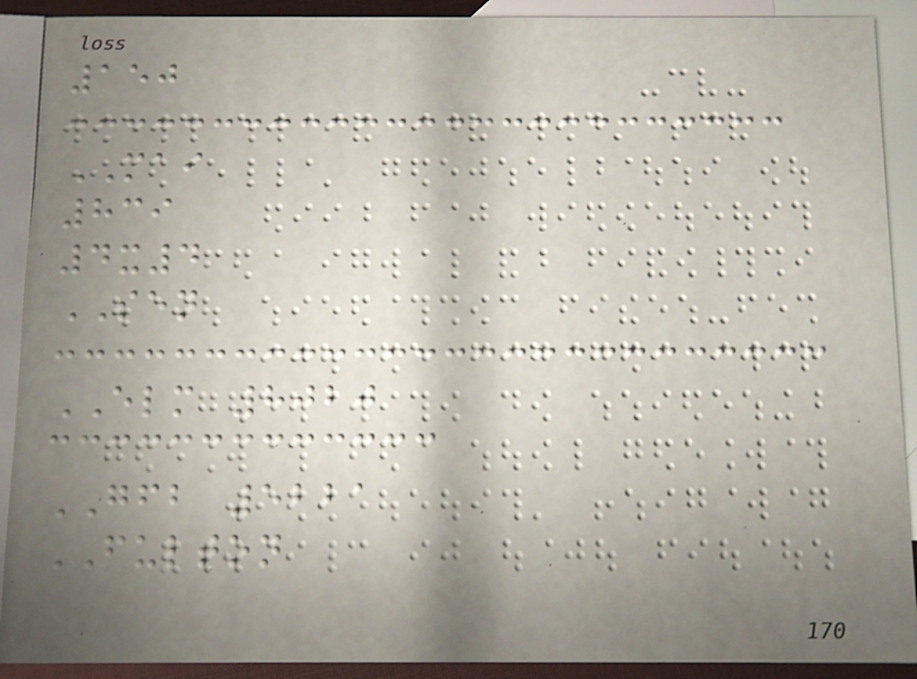150
MAI
839
4x4
SEN
ELM 8020
GFB 5221
FULTON
